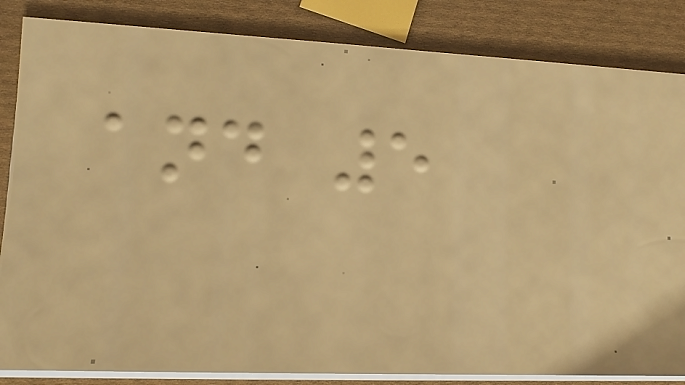and 5
